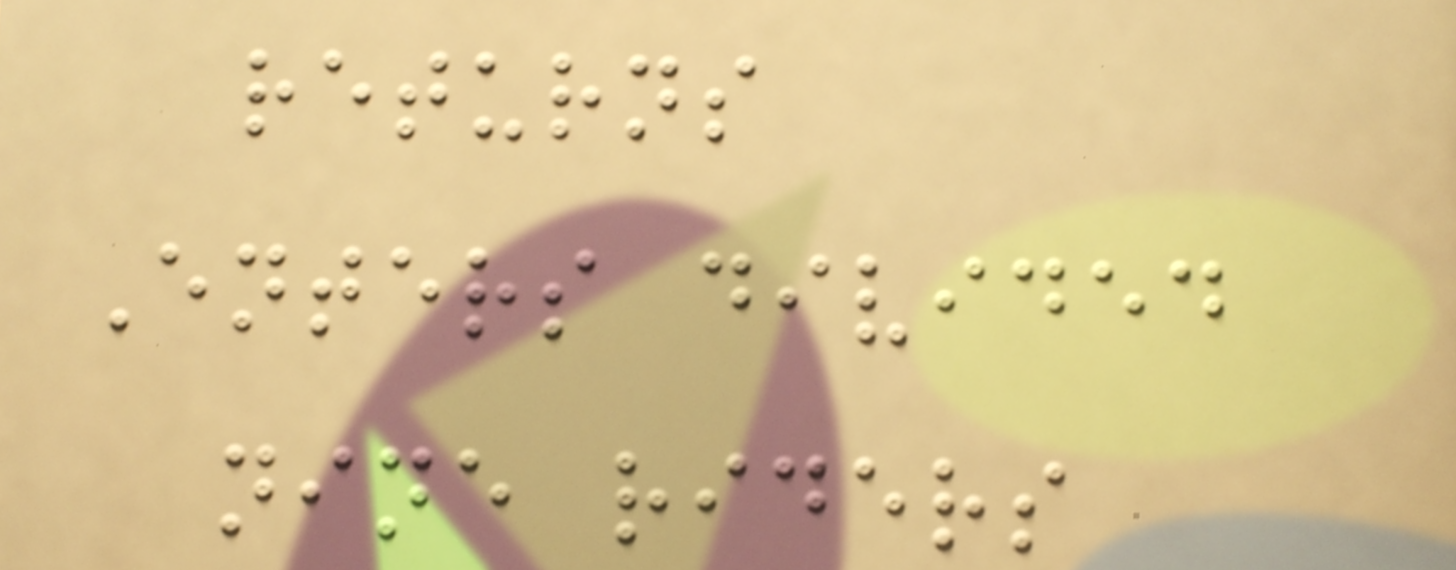returns
Enters divided
nine riders
